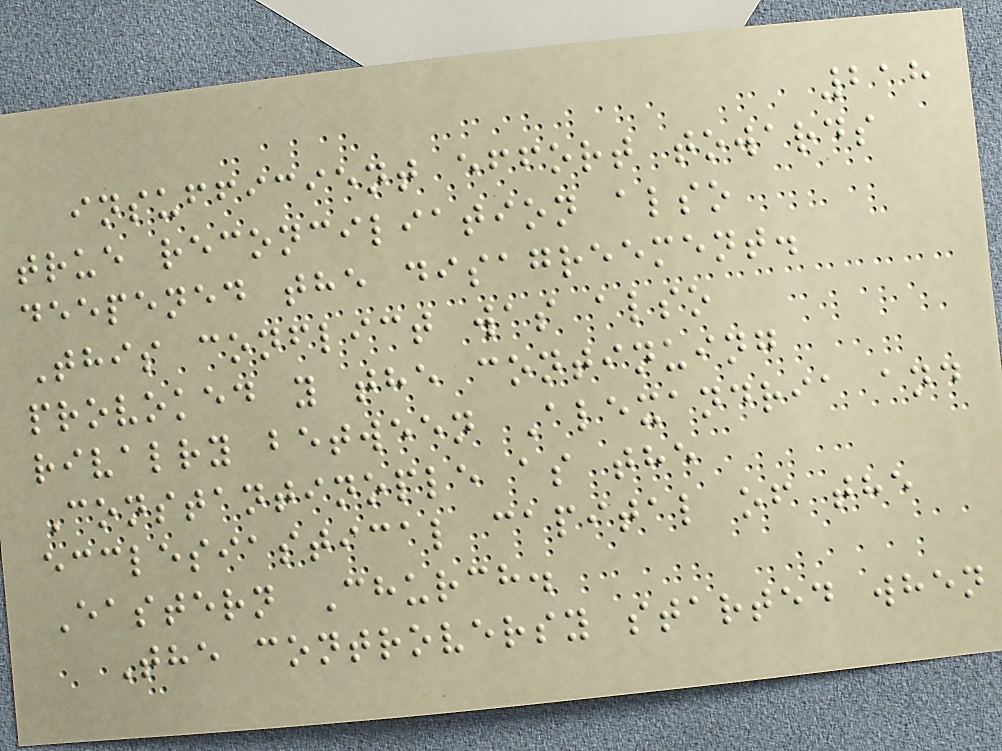218
insufficient effort towards
true reconciliation also
deepened the disagreement.
This conflict was also
provoked y the continuing
rivalry between Alexandria and
Constantinople as the
ecclesiastical capital of the
Eastern Church.
The controversy started when
